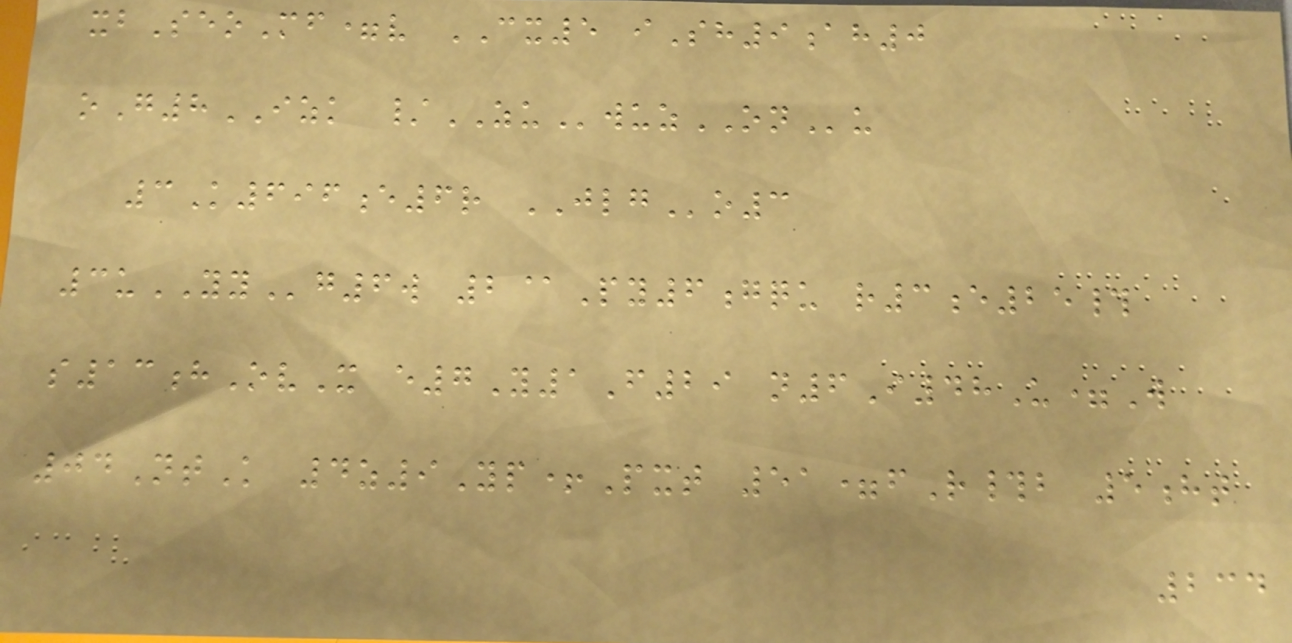xbSeoMf=v CX5 iSh9ah0
oG8IZK /ZUwuzONu
3K696e6r JLGo3
3uYYg6w 2@Py6gqu r3e25#
s13hOvX e7Y1F29 n6I48U=W
04NtK 4z9Yp+Pxt 51=fR#b 5ht
234
